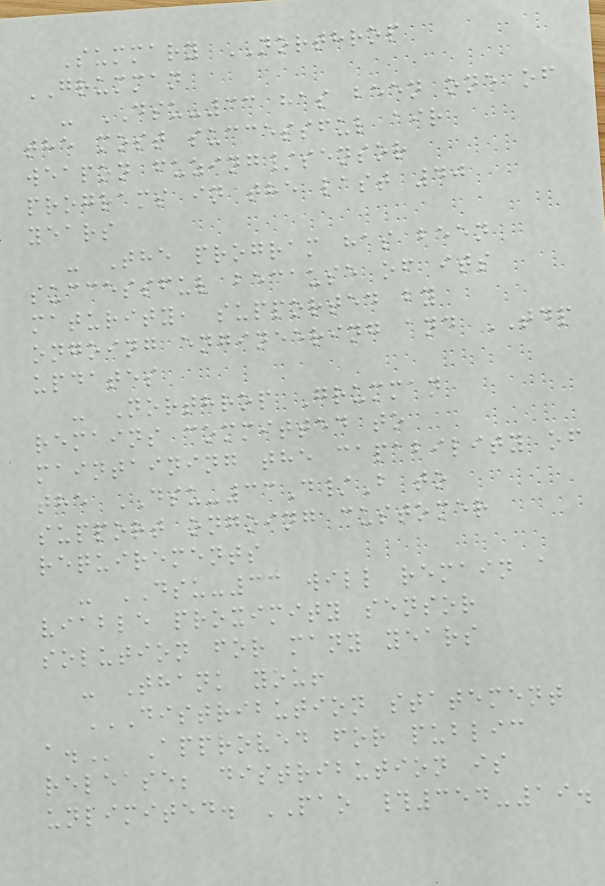Summary NORTHROP
GRUMMAN
- DSU-33 has been one of
the most successful air
weapon fuzing/sensor
programs in the last 40
years
- The program has been
successful because of its
maturity, supported by
ongoing engineering and TDP
updates
- Northrop Grumman
remains committed to
maintaining the capability of
the DSU-33D/B to
support ongoing customer
requirements
- DSU-33 will remain a
viable proximity sensor
solution for many years
- Thank you!
DISTRIBUTION STATEMENT
A. Approved for public
release; distribution is
unlimited. PAO #354-19.
